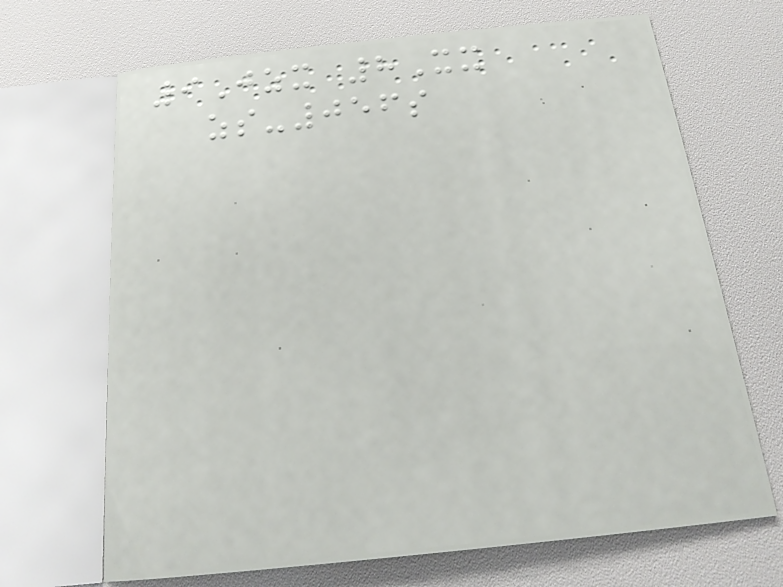9Jzx 8Xx
zs-056s
